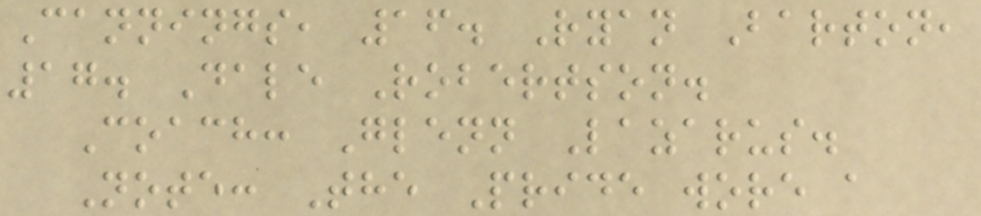Cannings, 16. Ryan Barton,
17. Dale Robertson.
Coach: Glenn Lazarus.
Note: The Pride wore a
